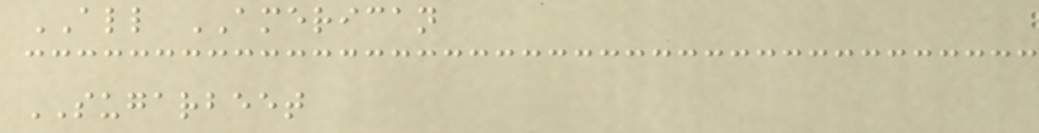ALL AMERICAN
SUGARBEET
